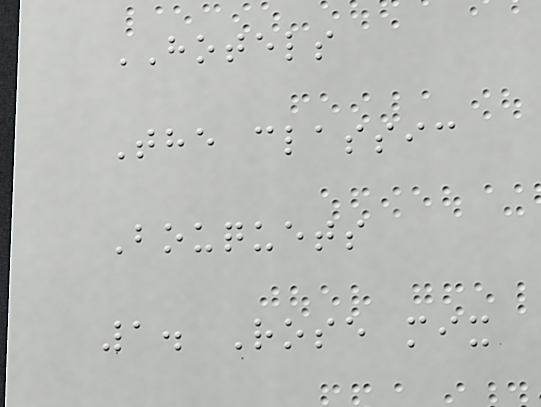HOTELS
The classic
Bouquets
1. Rose mix
